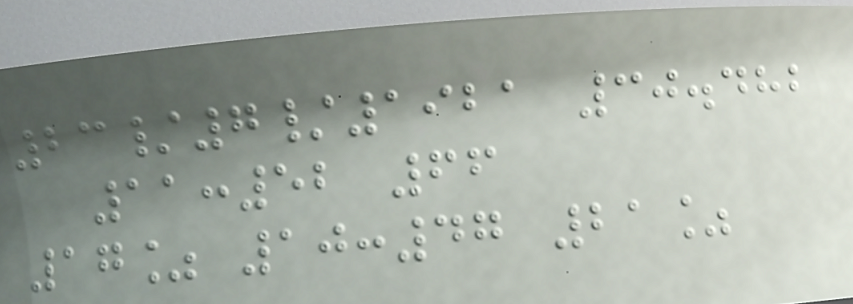23/7/1921 30.482
11:52 66
17% 10:47 21%
